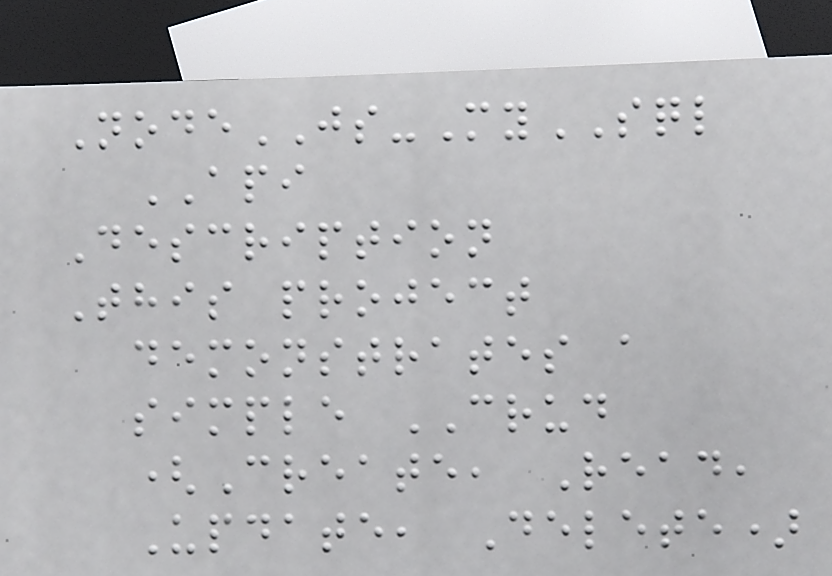NodeJS-MySQL
API
Description
This project
demonstrates a
simple CRUD
(Create, Read,
Update, Delete)
